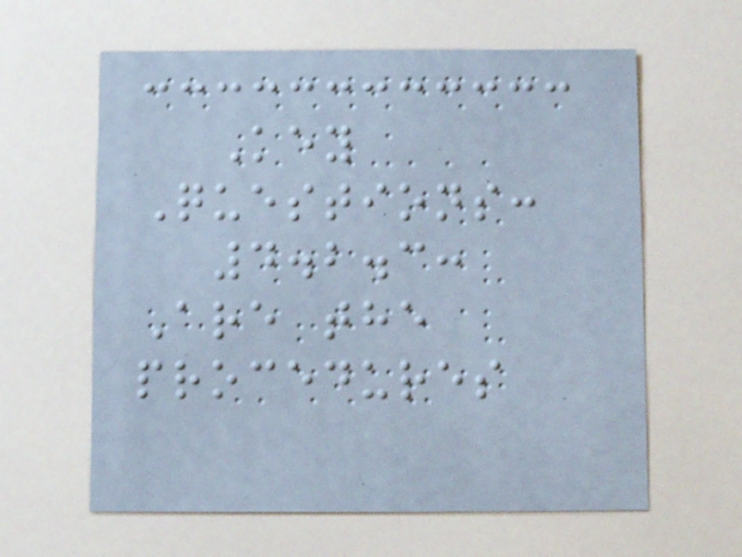Key
Questions:
4.2.3:
Are the
procedures
